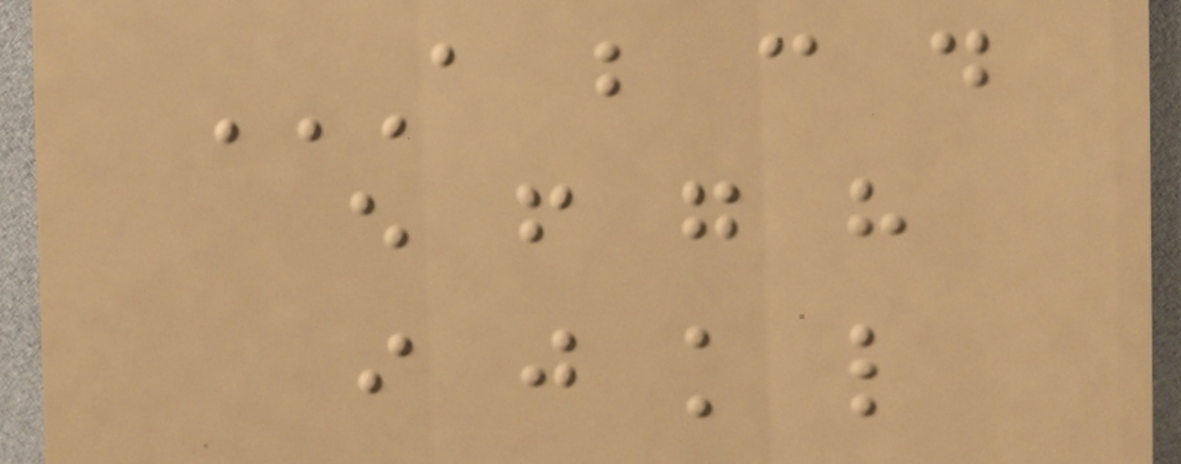A B C D
E F G H
I J K L
